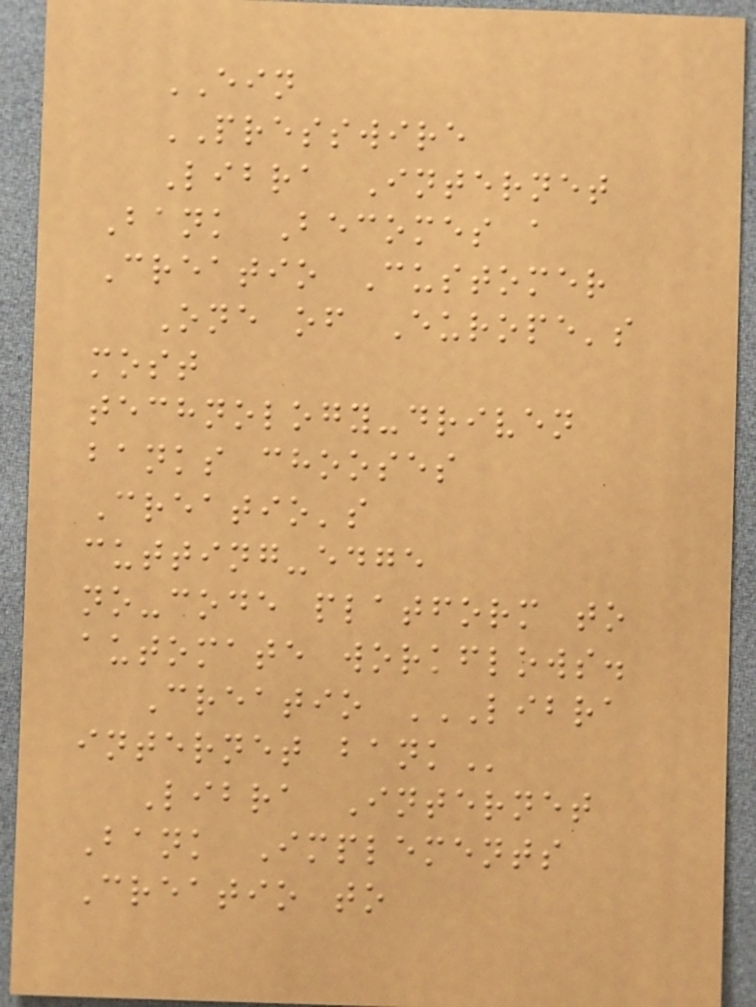EIN
PRESSWIRE
Libra Internet
Bank Becomes a
Creatio Customer
One of Europe's
most
technology-driven
banks chooses
Creatio's
cutting-edge
no-code platform to
automate workflows.
Creatio LIBRA
INTERNET BANK
Libra Internet
Bank Implements
Creatio to
